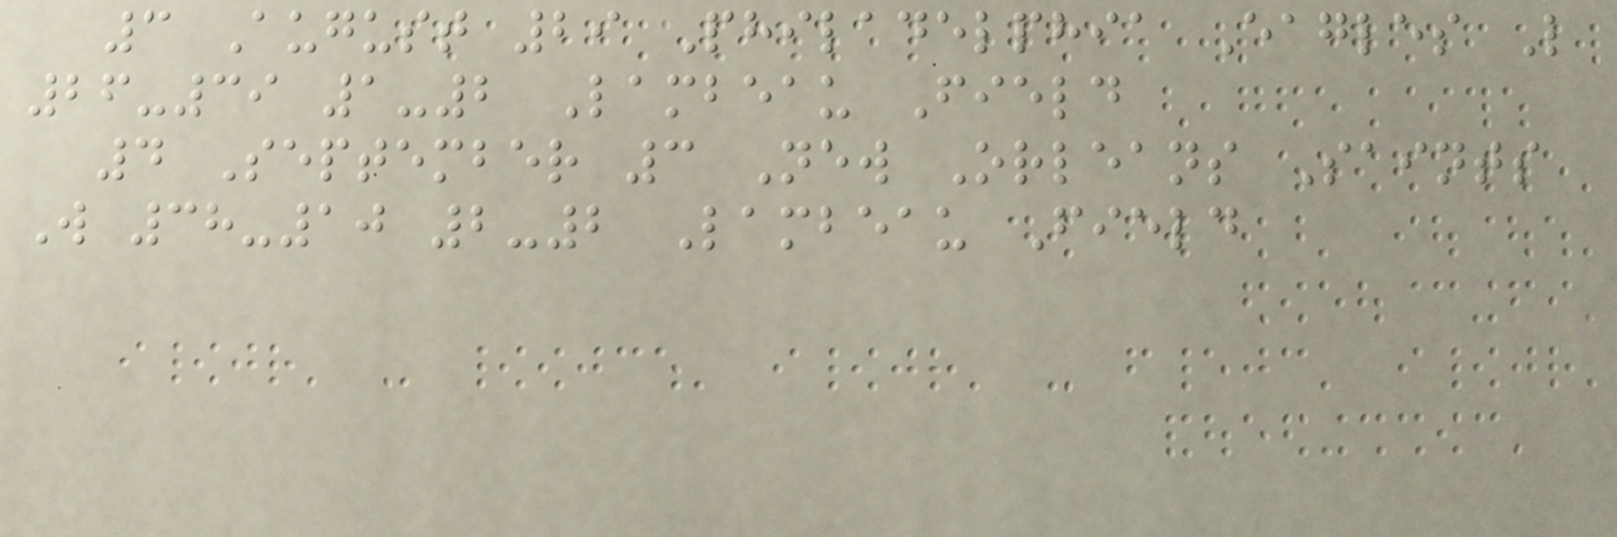3 August 29 Philadelphia Eagles L
26-39 1-2 Lambeau Field
4 September 3 New Orleans Saints
W 38-10 2-2 Lambeau Field
